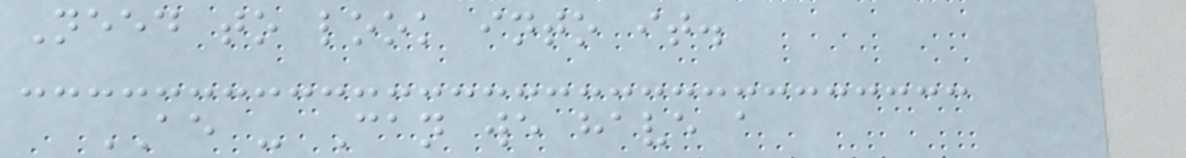Need to look into it.
AE - Can we have a
